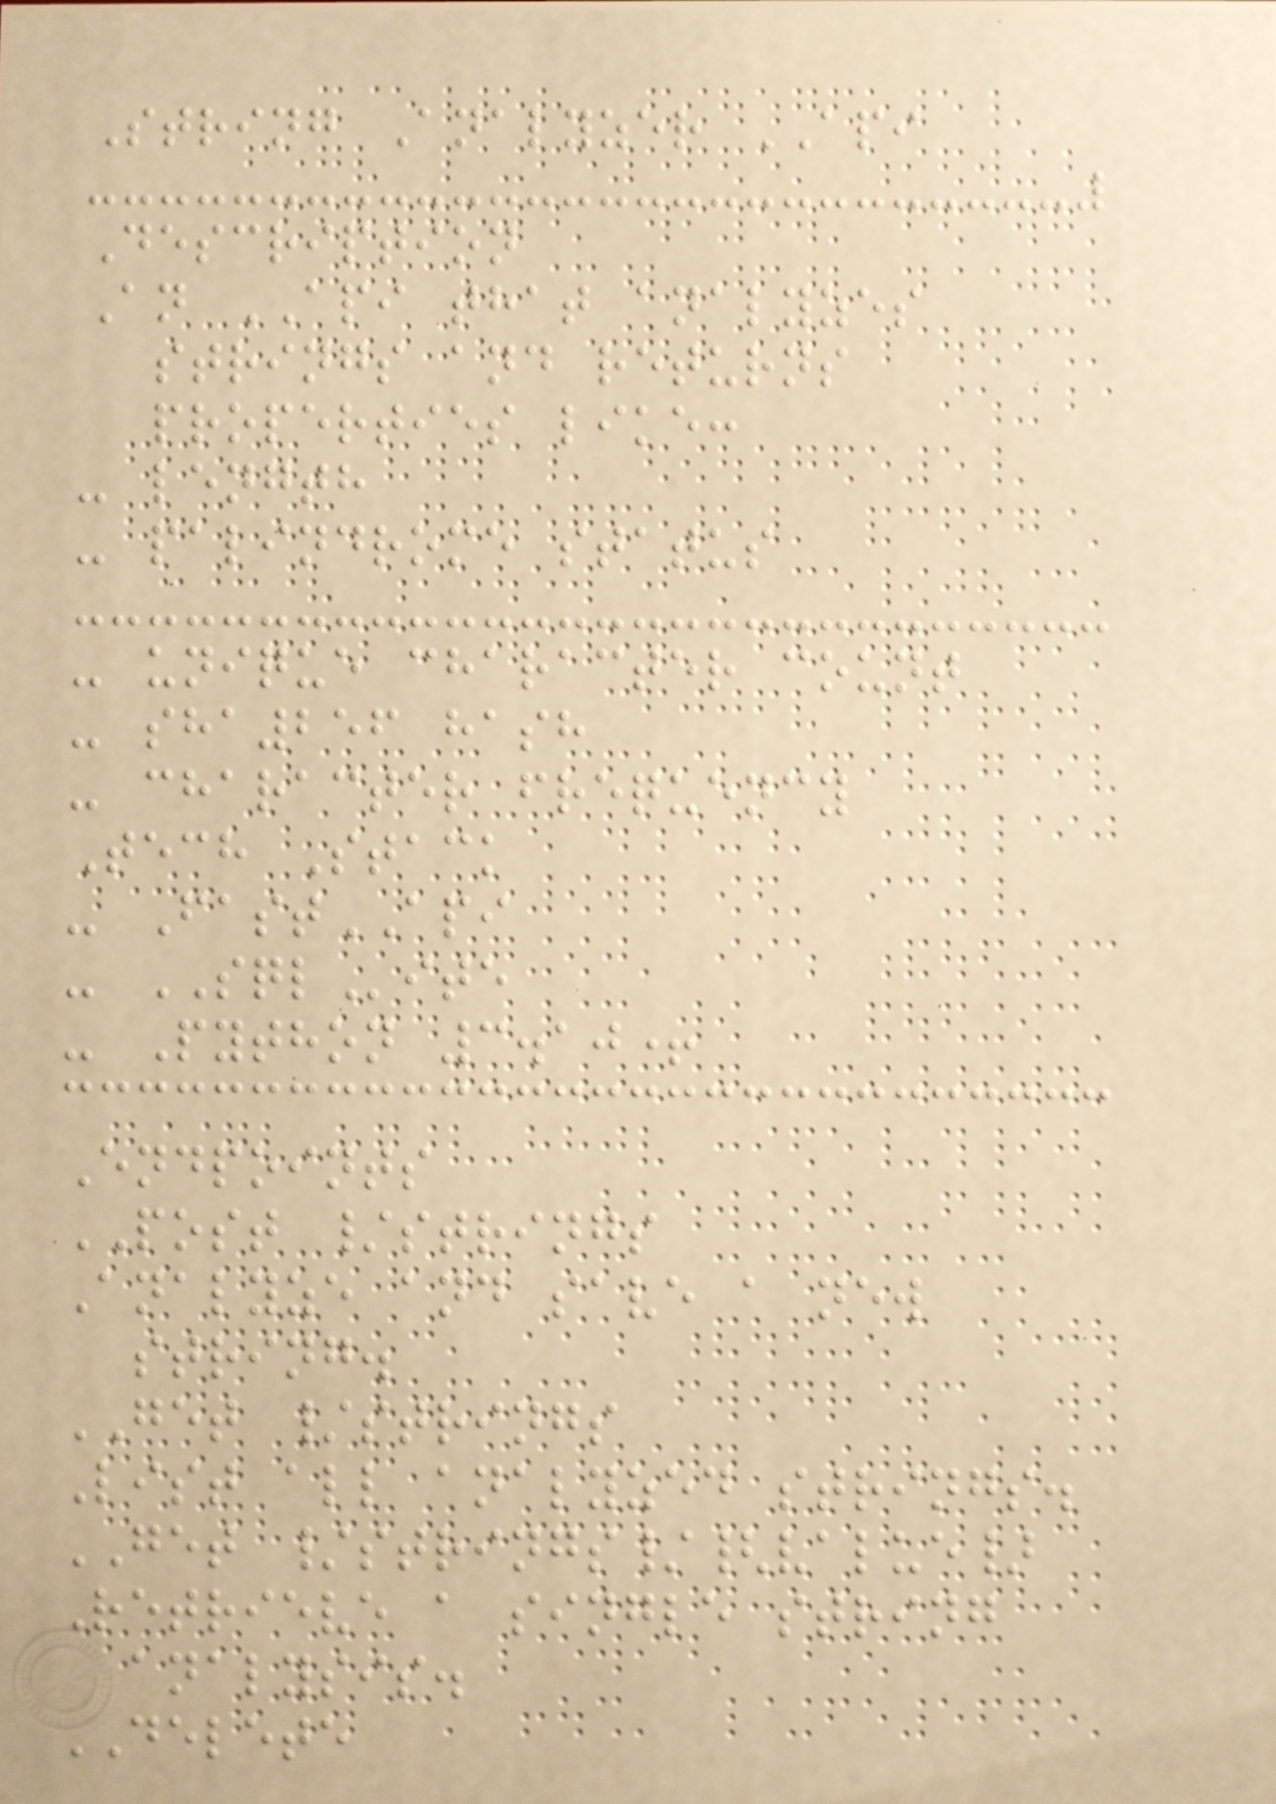String Analyzer API
Description
An API that analyzes
strings and returns
properties like:
- length
- palindrome status
- unique character count
- sha256 hash
- character frequency
Tech Stack
- FastAPI
- SQLite
- Python 3.10+
Endpoints
POST /strings
Analyze and save a new
string.
GET /strings
List all analyzed strings.
GET /strings/{value}
Retrieve a single string
analysis.
DELETE
